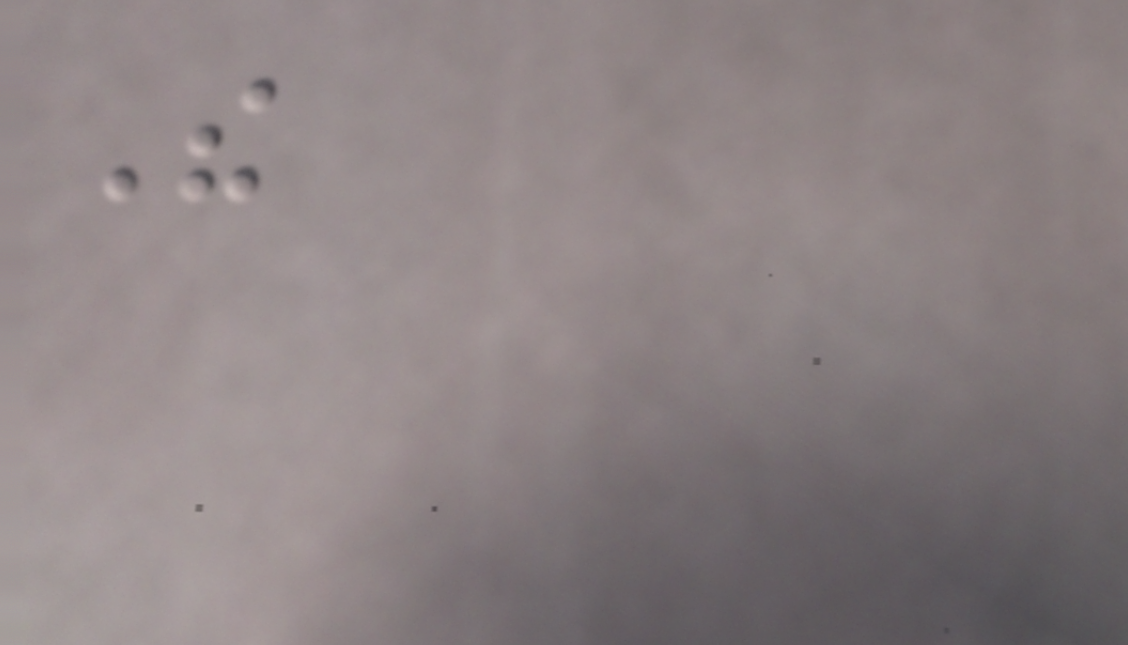The
